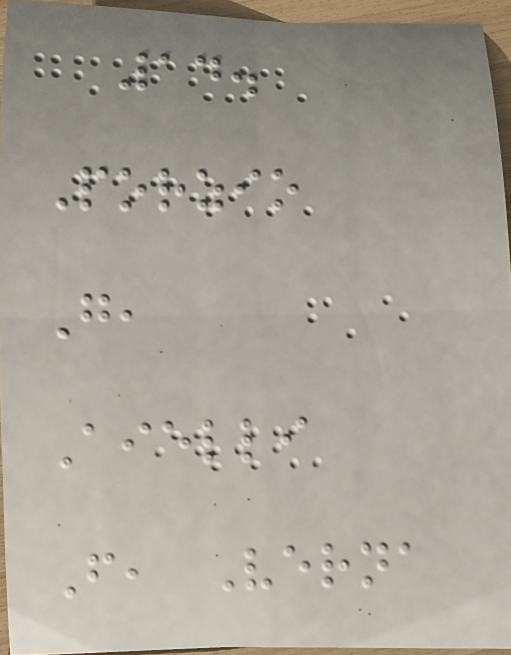14.
Porzio
G,
Aielli
F, Verna
